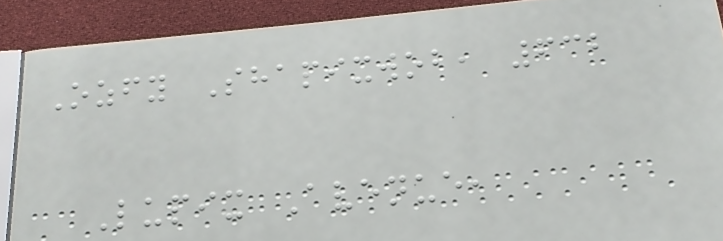Ozfy Shapixwob, 632
Lupix Avenue,
